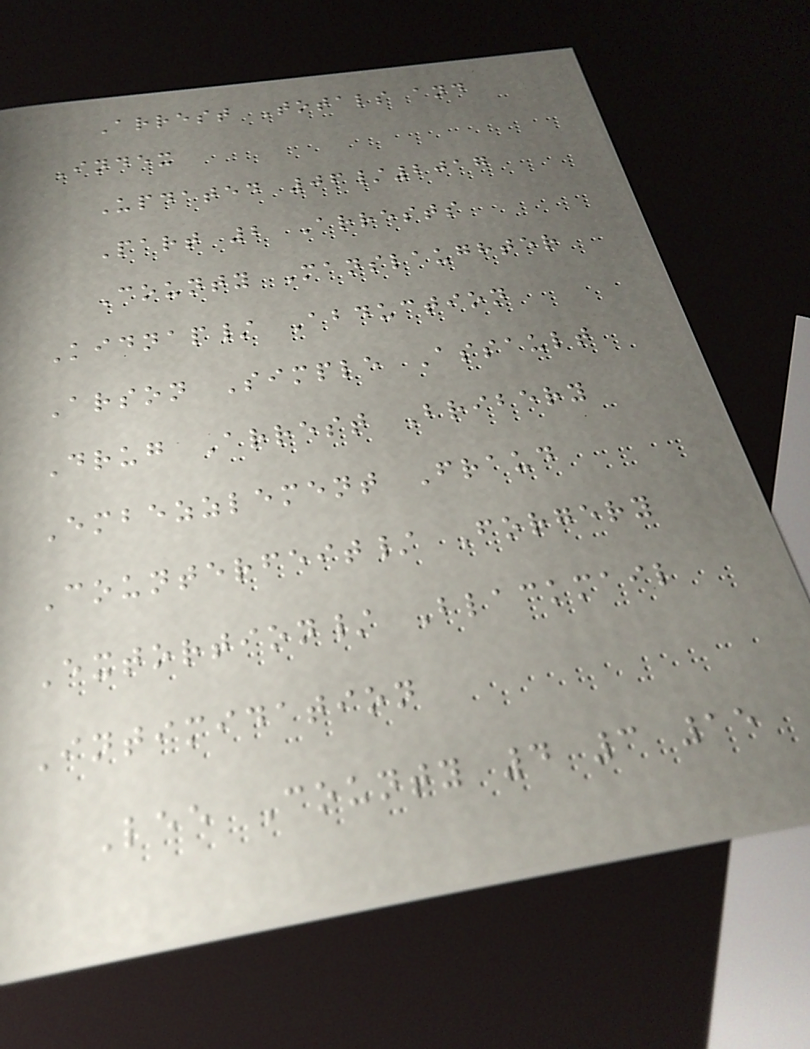Arrest Totals and
Index
Updated 06/2017
Part 2 Arrests
County Manslaughter
Kidnap/ Abduction
Arson Simple Assault
Drug Arrest Bribery
Embezzlement Fraud
Counterfeit/ Forgery
Extortion/ Blackmail
Intimidation
Lee County 4 3 15
